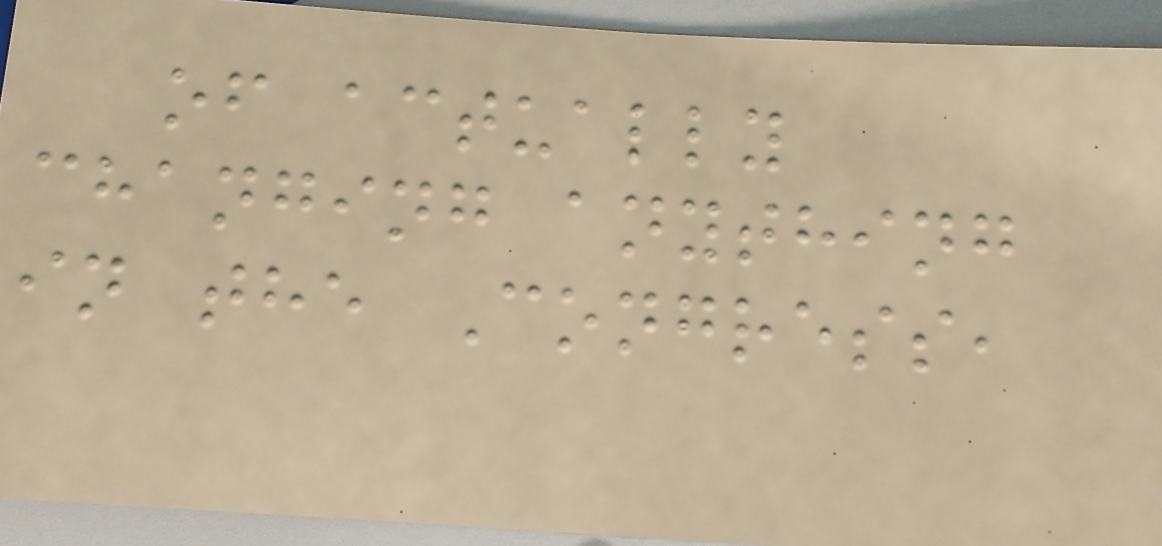of actually
changing anything
in the Congress,
